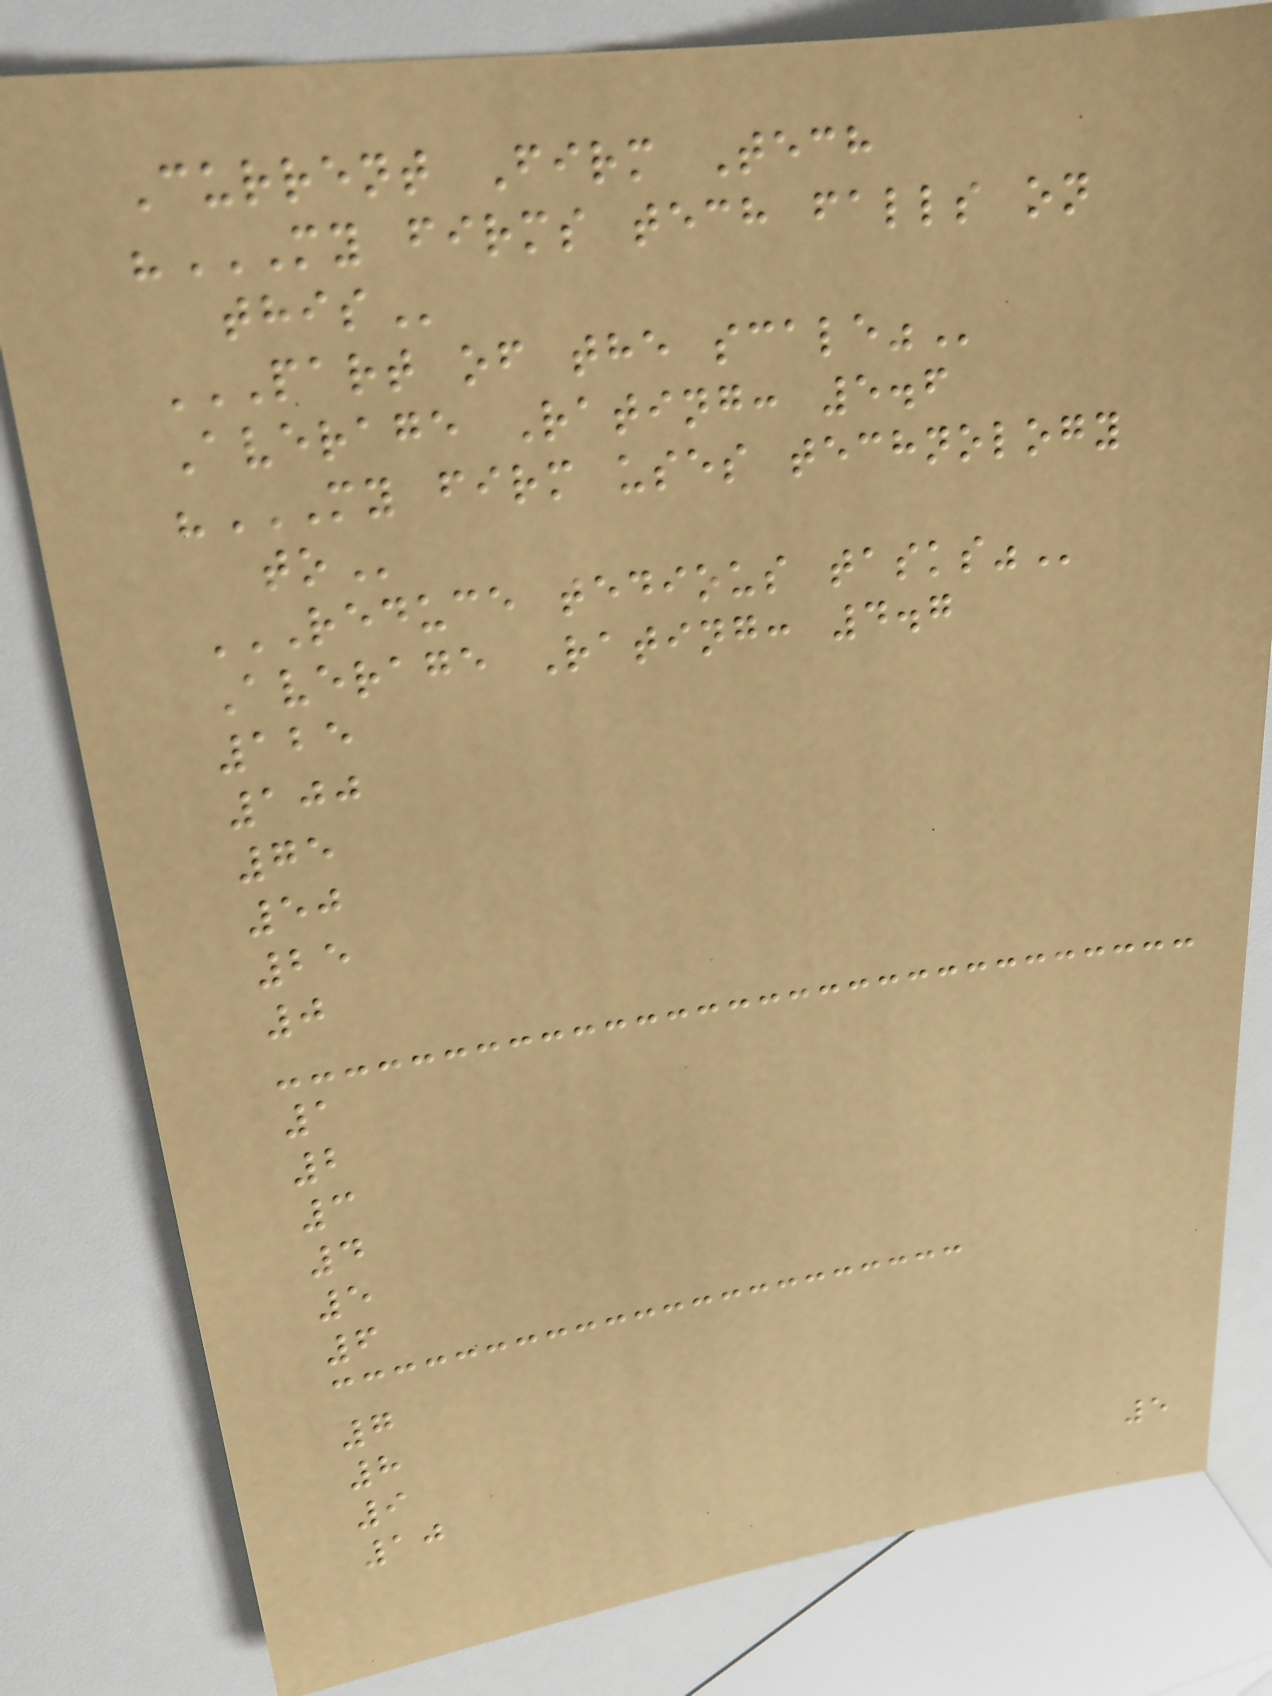Current Firm Tech
"MY FIRMS TECH FALLS ON
THIS
PART OF THE SCALE"
Average Rating: 5.6
"MY FIRM USES TECHNOLOGY
TO
REDUCE TEDIOUS TASKS"
Average Rating: 4.7
125
100
75
50
25
0
1
2
3
4
5
6
7
8
9
10
5
